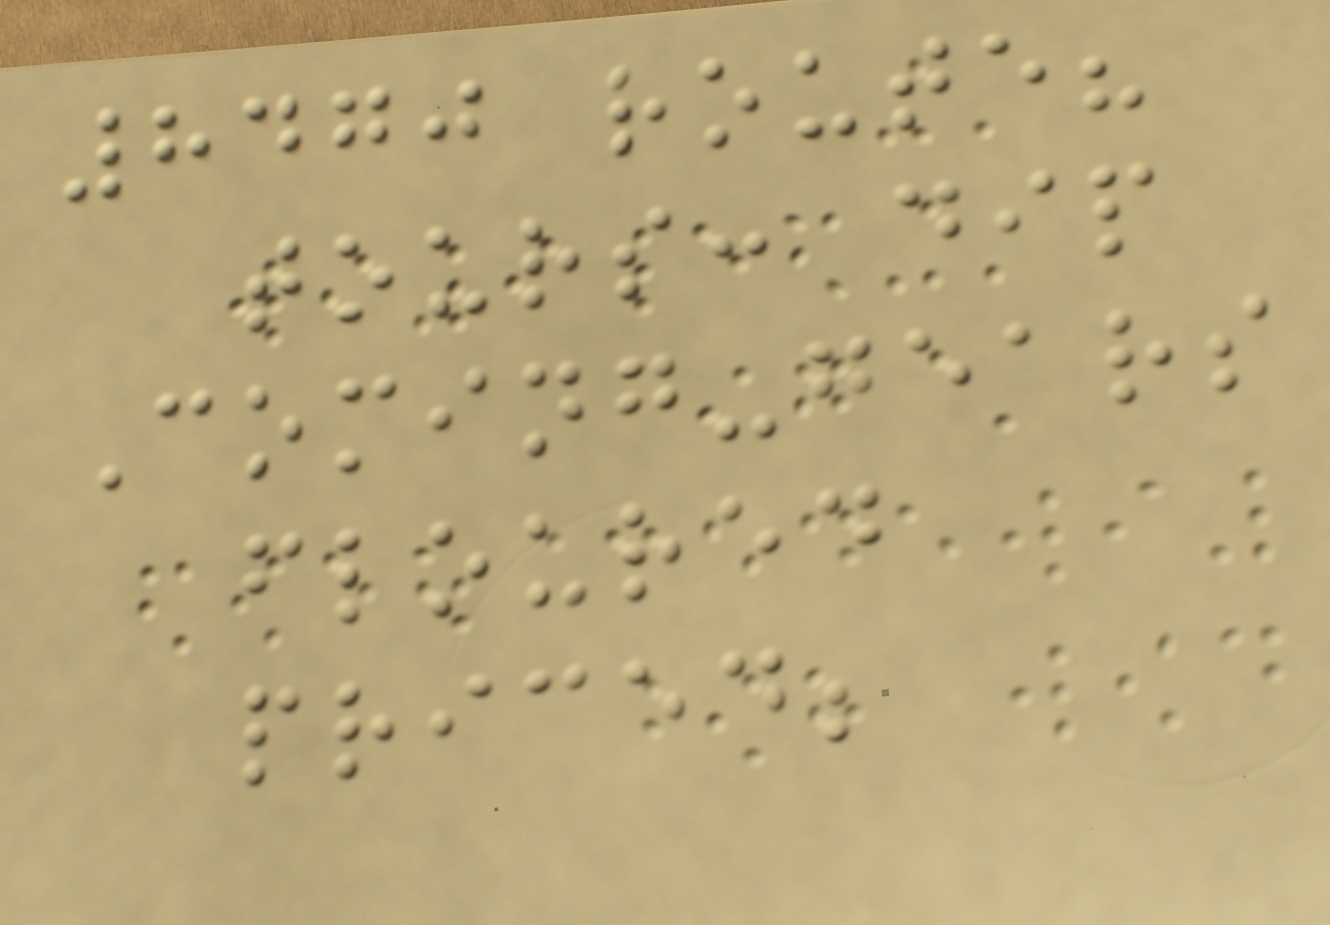8470 route?
tours: dip
Coming-gears
floured
priced;
